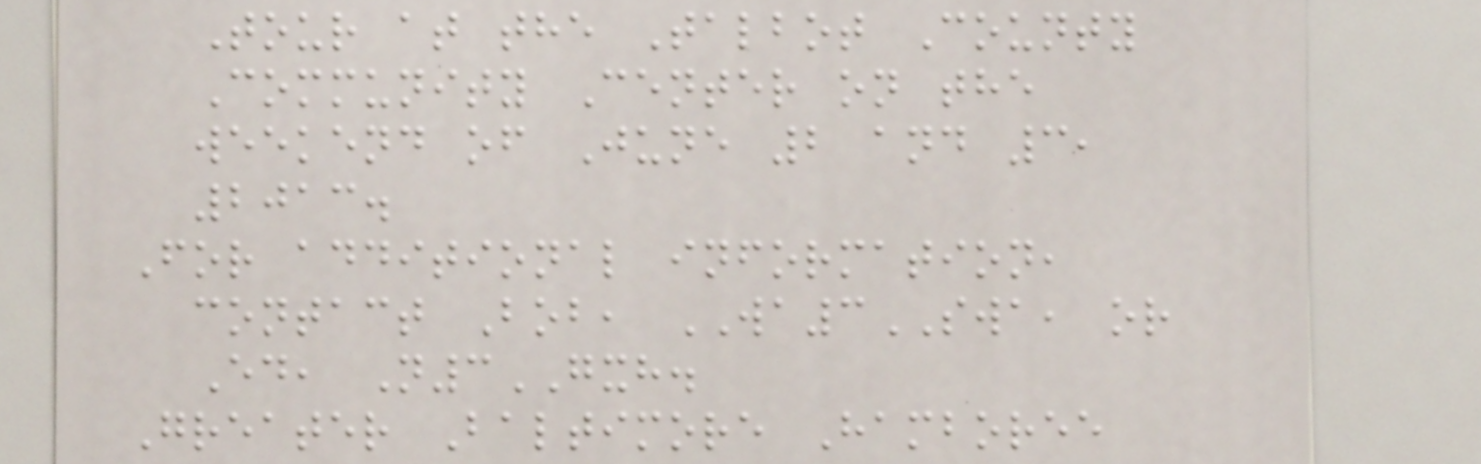Tour at the Talbot County
Community Center on the
weekend of June 2 and 3,
2013.
For additional information,
contact Bob, WA3SWA, or
Ed, N3GXH.
Greater Baltimore Hamboree
